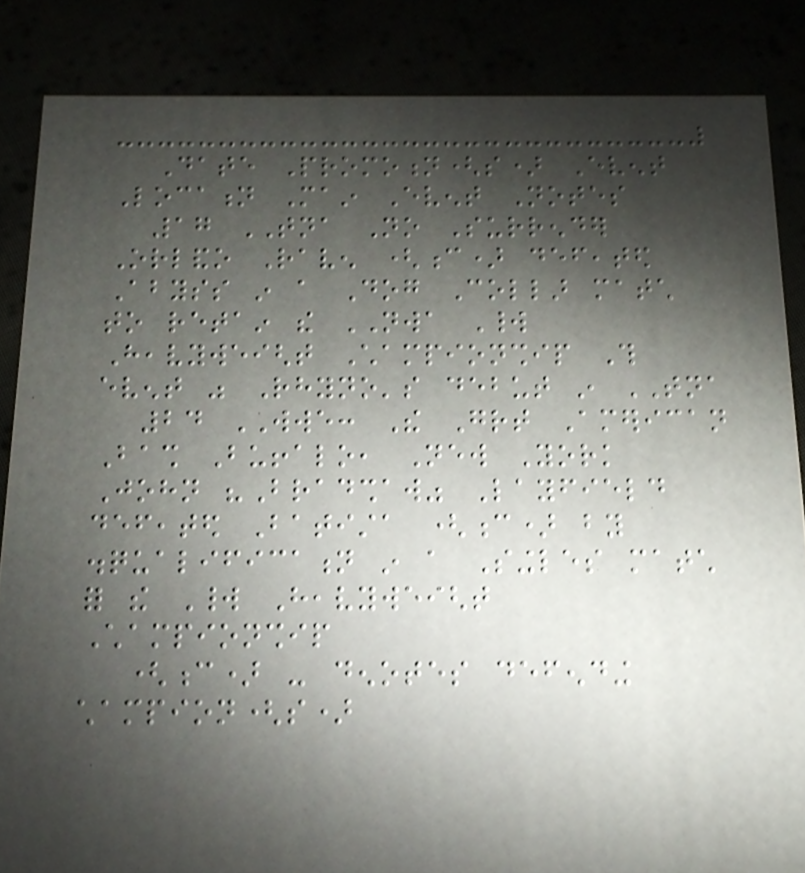Date Promotion(s) Event
Location Main Event Notes
17 TNA No Surrender
Orlando Raven (c) defeated
Abyss in a Dog Collar match
to retain the NWA World
Heavyweight Championship This
event was Rhyno's debut in TNA
24 WWE: The Great American
Bash Buffalo, New York
John "Bradshaw" Layfield
defeated Batista (c) by
disqualification in a Singles match
for the World Heavyweight
Championship
(c) - denotes defending
champion(s)
